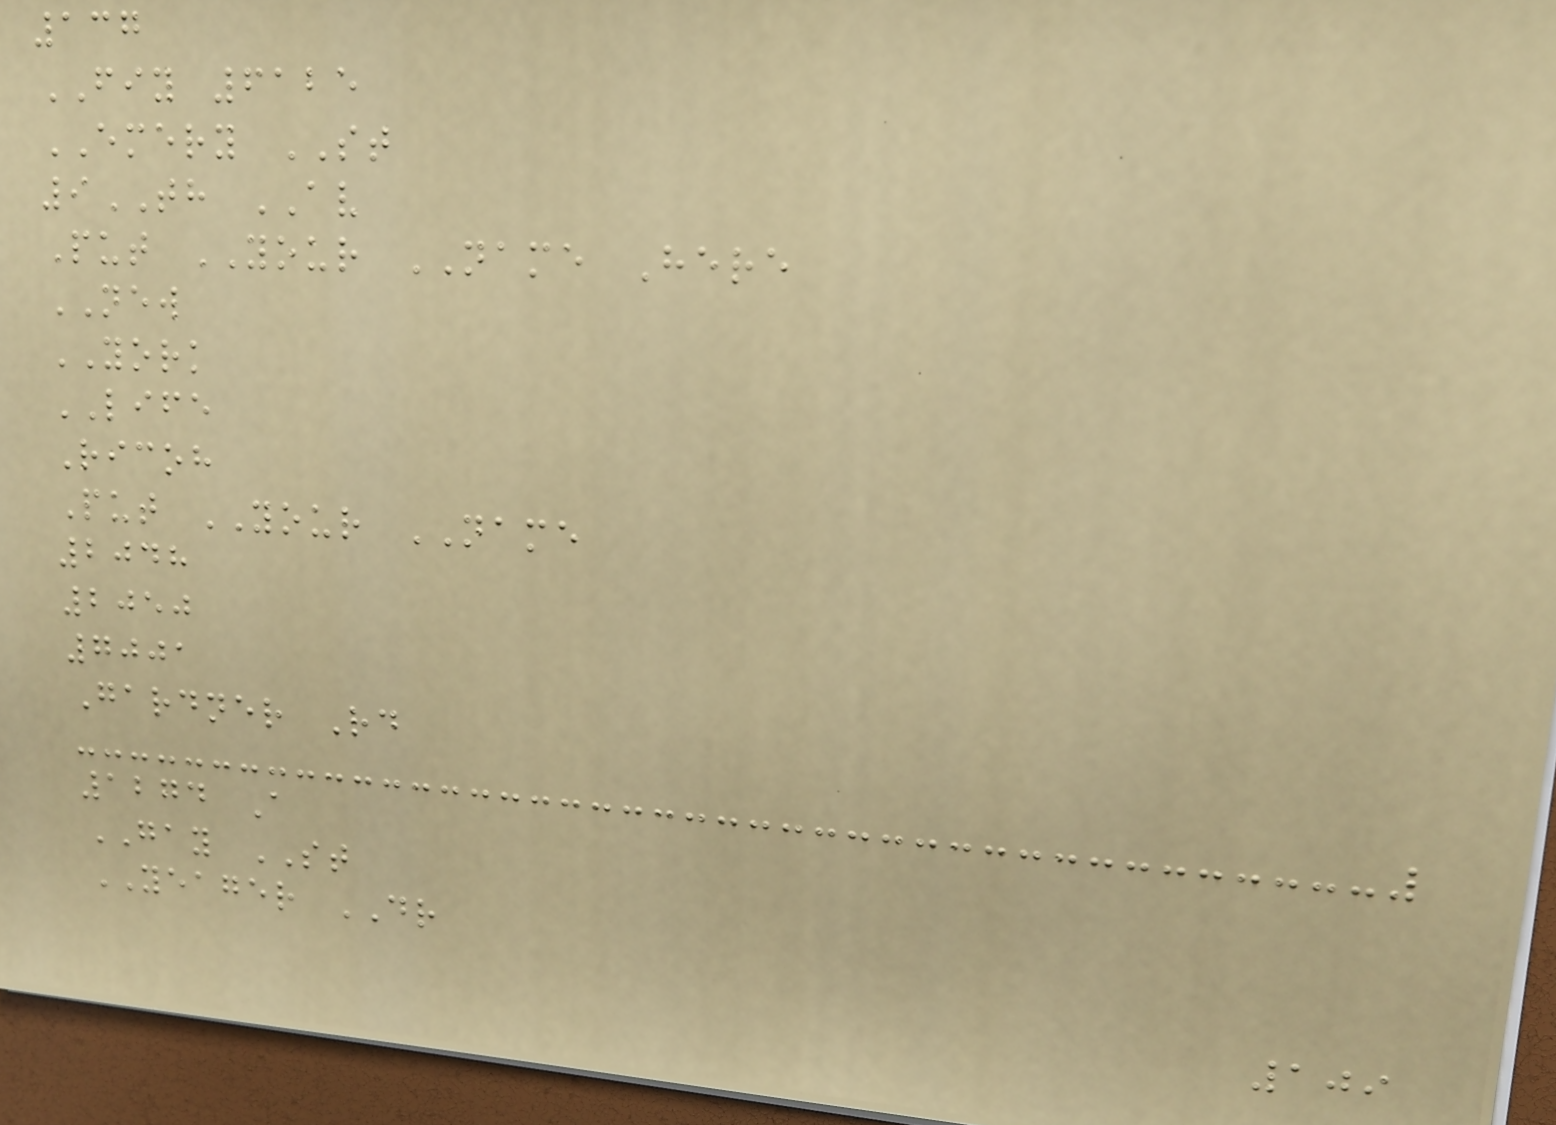137
FIY 6125
EMERY ST
9TH AV
Put YOUR NAME Here
NEW
YORK
LIFE
Ricoh
Put YOUR NAME
2048
2050
7001
Gardner Rd
1274 A
GAY ST
YEAGER DR
109
